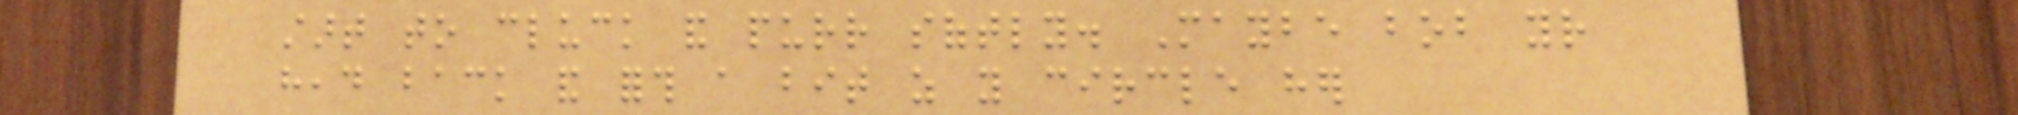start to cluck and purr softly. Maybe bob your
head back and forth a bit as you circle her
